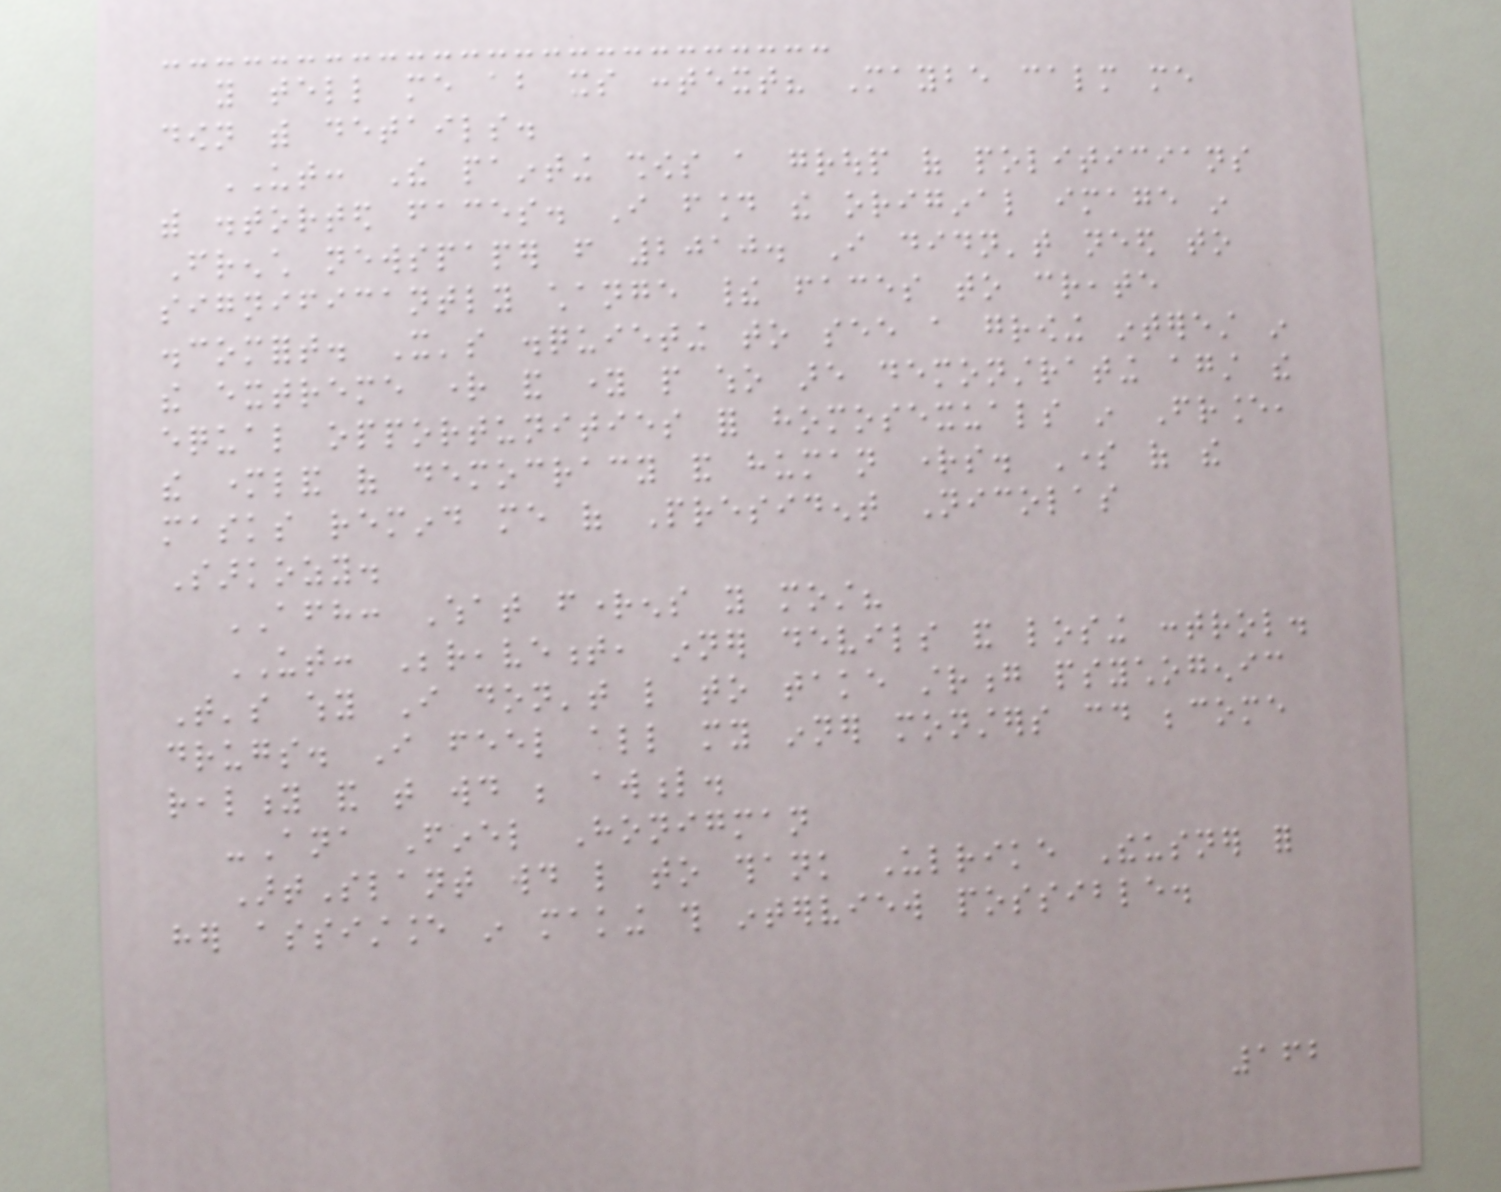you tell me about its context? Maybe calm me
down with details.
UT: The painting shows a group of politicians
with distorted faces. I found the original image in
French newspaper from 2010. I didn't need to
significantly change their faces to create
discomfort. It's disquieting to see a growing interest in
the extreme right and young people who are demonstrating against the
equal opportunities for homosexuals in France,
the motherland of democracy and human rights. Some of the
masks remind me of President Nicolas
Sarkozy.
AFH: What frightens you most?
UT: Bereavement, inner devils and losing control.
That's why I don't like to take strong psychogenic
drugs. I feel all my inner monsters could become
reality and that would be awful.
-Ana Finel Honigman
ArtSlant would like to thank Ulrike Theusner for
her assistance in making this interview possible.
162
